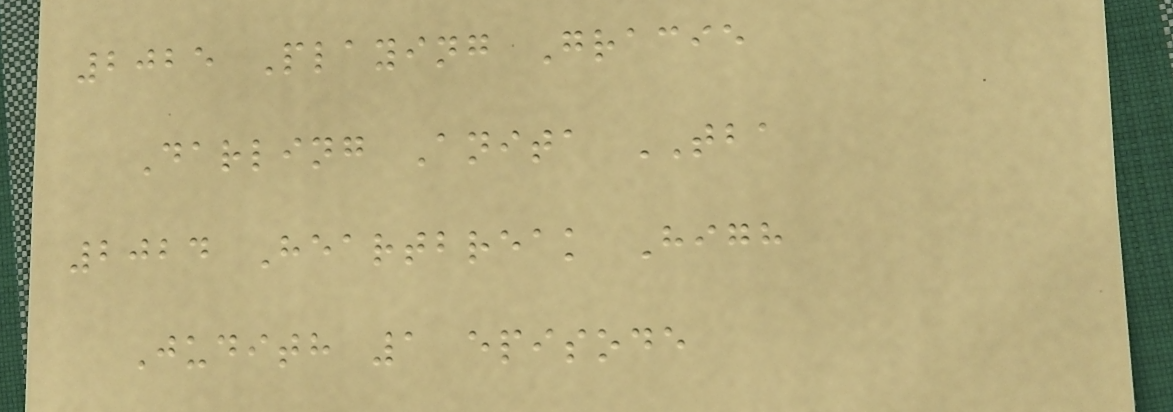2025 Playing Gracie
Darling Anita TBA
2024 Heartbreak High
Judith 1 episode
